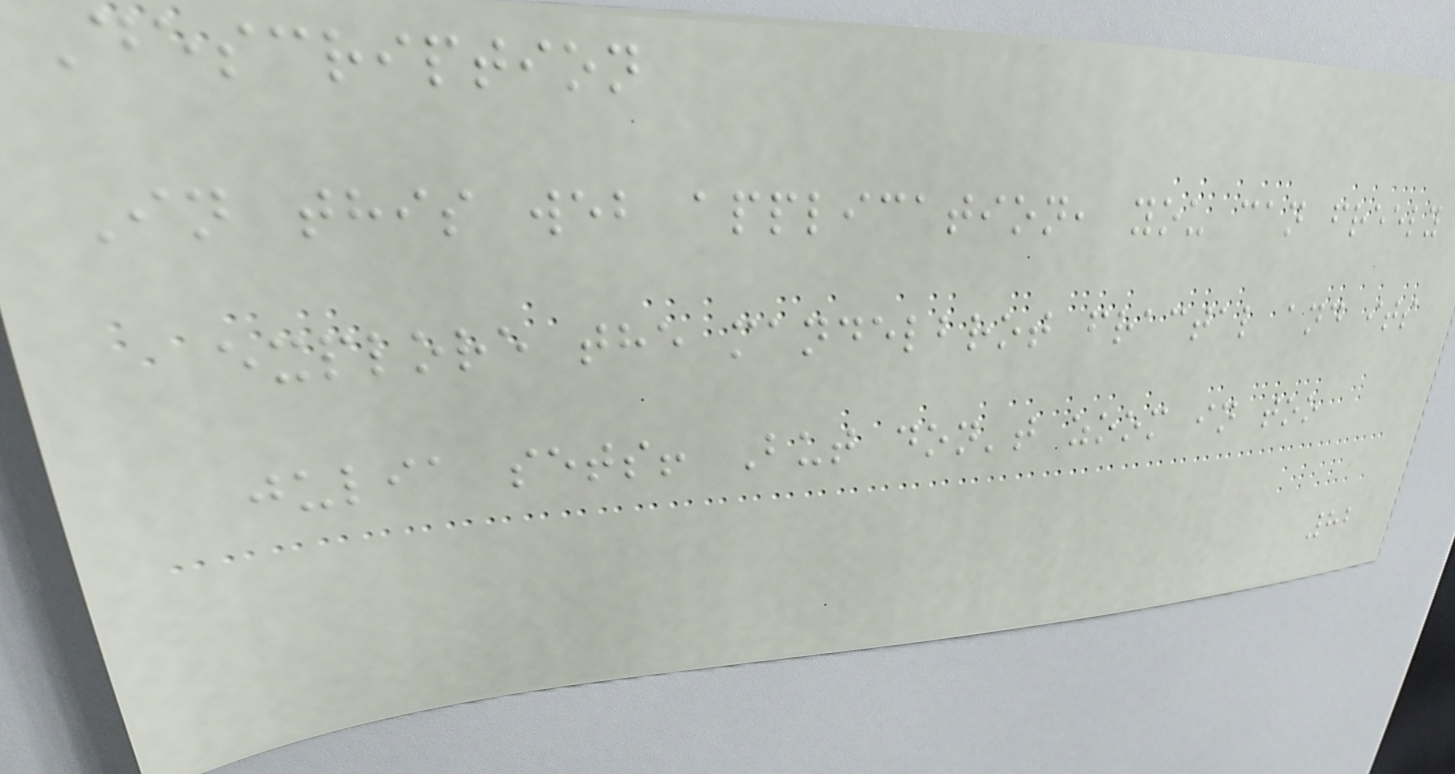Description
In this web application, you can freely
explore the mandelbrot fractal and its
julia sets! But don't zoom in too
82
